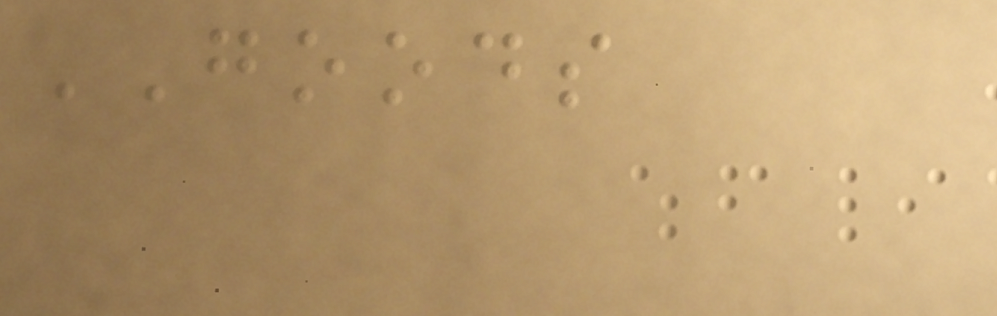GOODS
